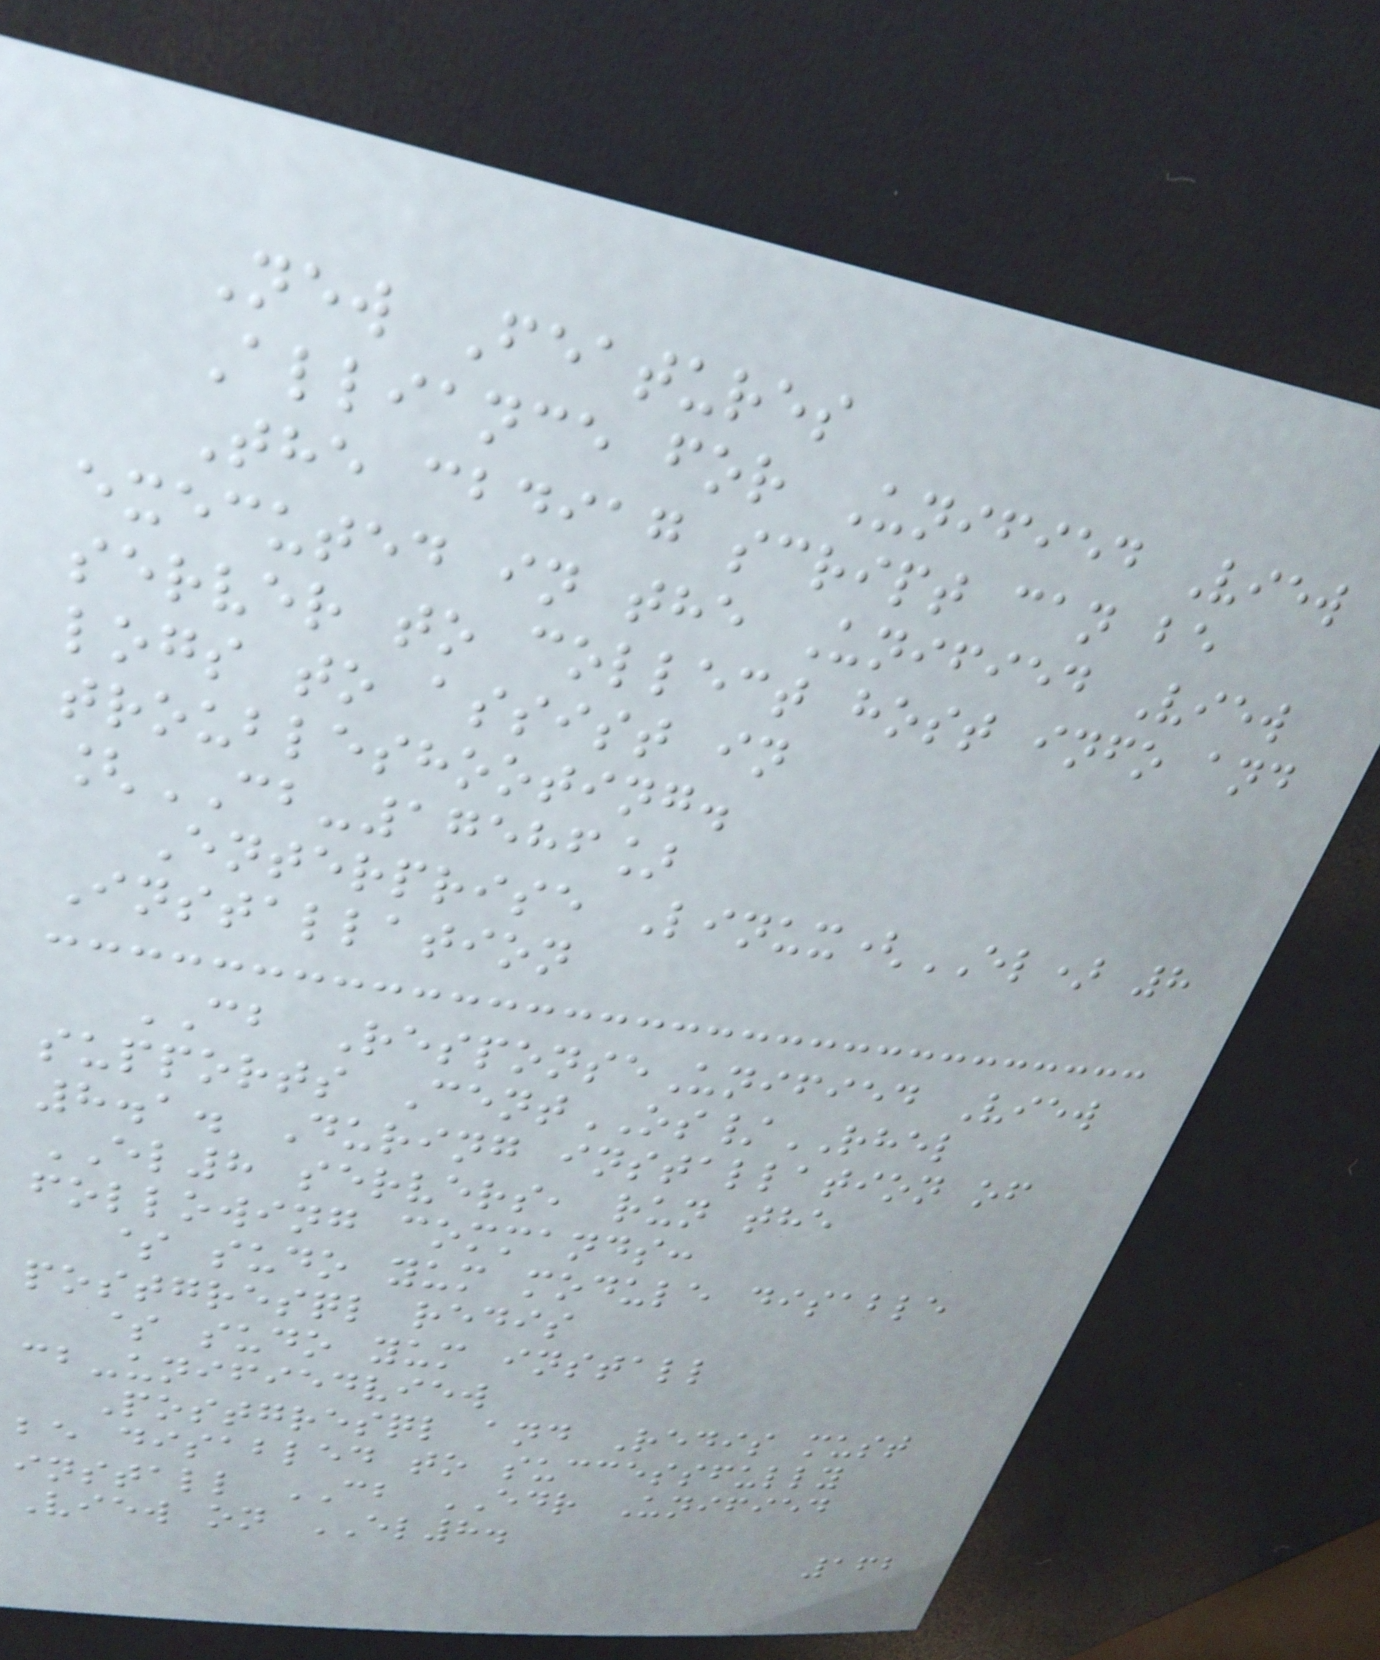New Features
Alliance for Unified View
The cbdiag script can be
executed in the Unified View
server to collect host info and
logs to assist in
troubleshooting.
[CB-17586]
Enterprise Linux(EL) 8
Installation
CB ResponseUnified View
supports CentOS/RHEL
8.1. During installation of
EL8 servers, run the
following commands:
$ sudo yum module disable
postgresql redis
$ sudo yum install
cb-unifiedview
Postgresql and Redis must
be disabled to successfully
install CB EDR Unified
View on EL8.
162
